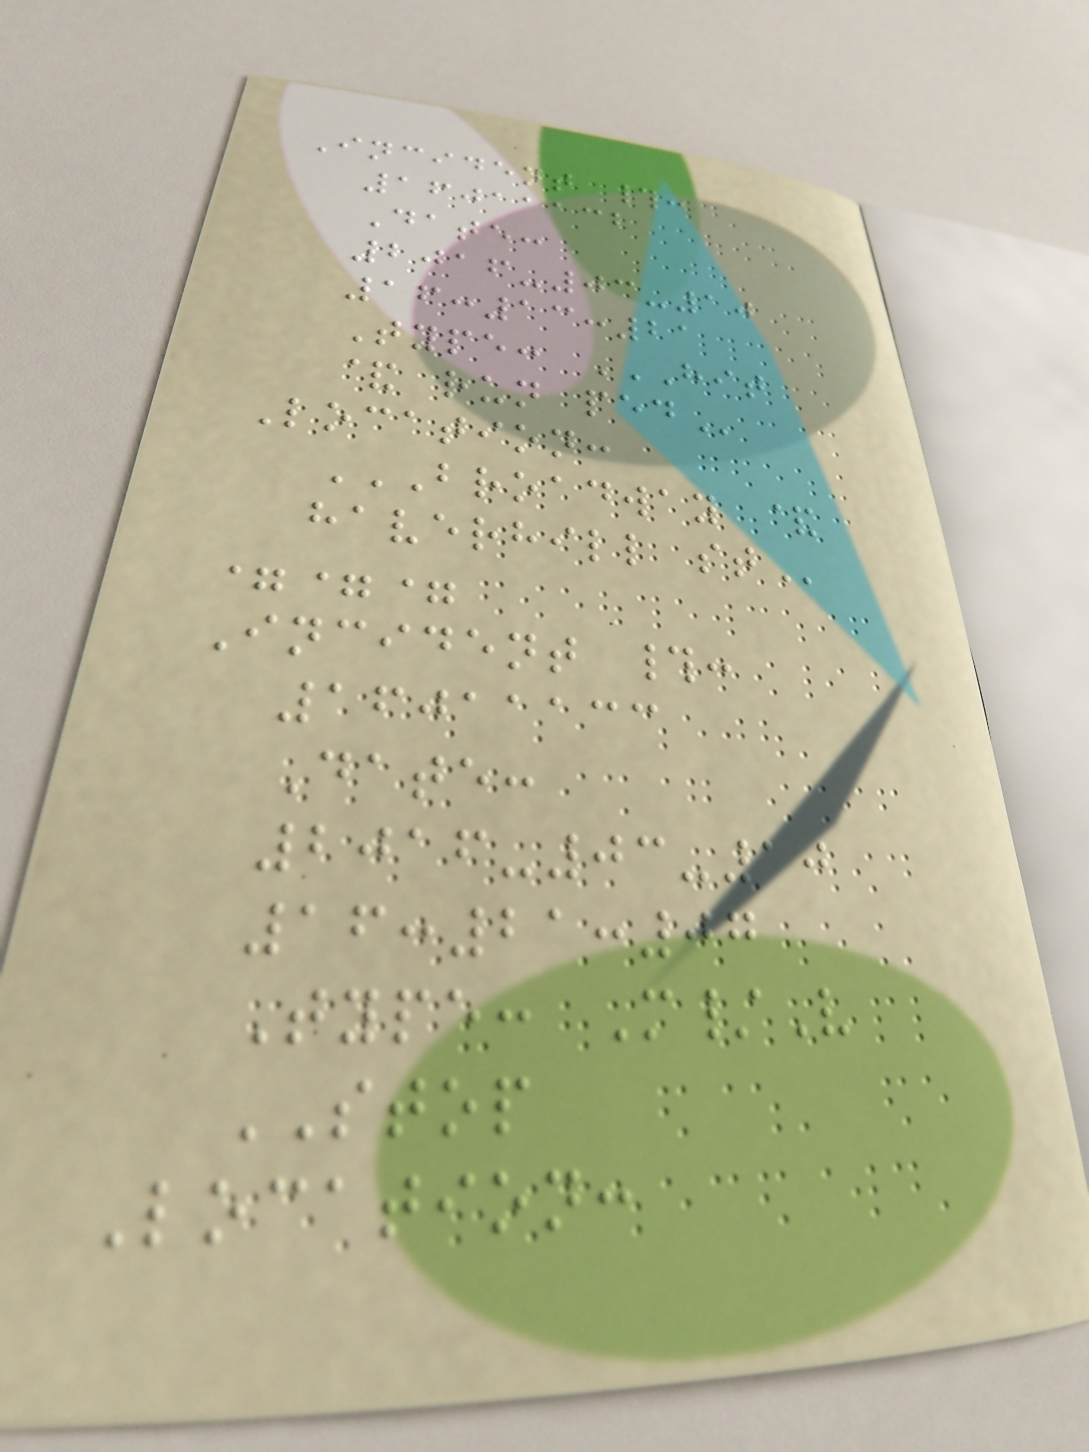Incident #:
16011132
Date:
2016-03-10
16:13:21
Type: HIT
& RUN PED
Location:
BROADWAY &
HAVERHILL ST
===
Incident #:
16011133
Date:
2016-03-10
16:21:07
Type: M/V
STOP
Location:
